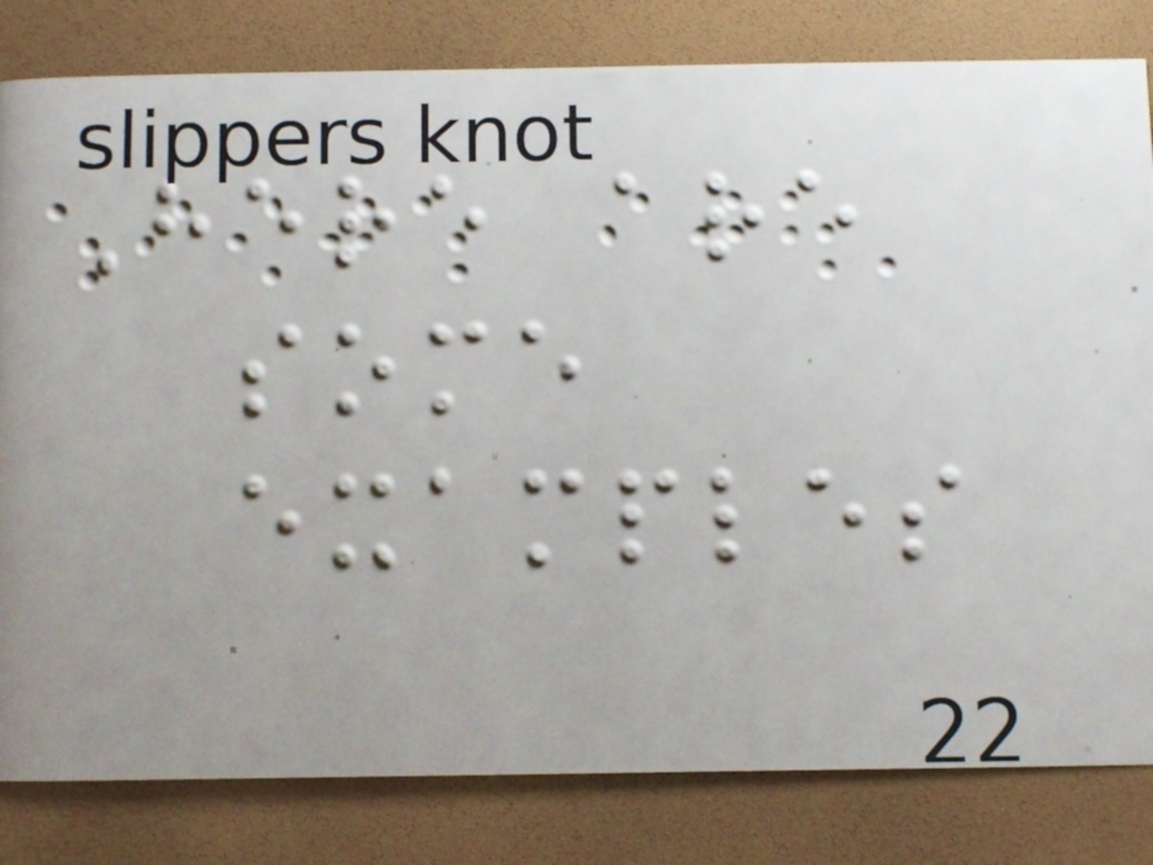Here are
some
examples
